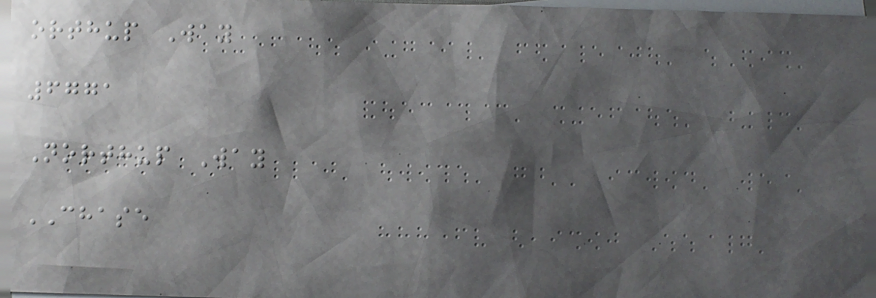orthup Way
6771
Northup Way
CHASE
